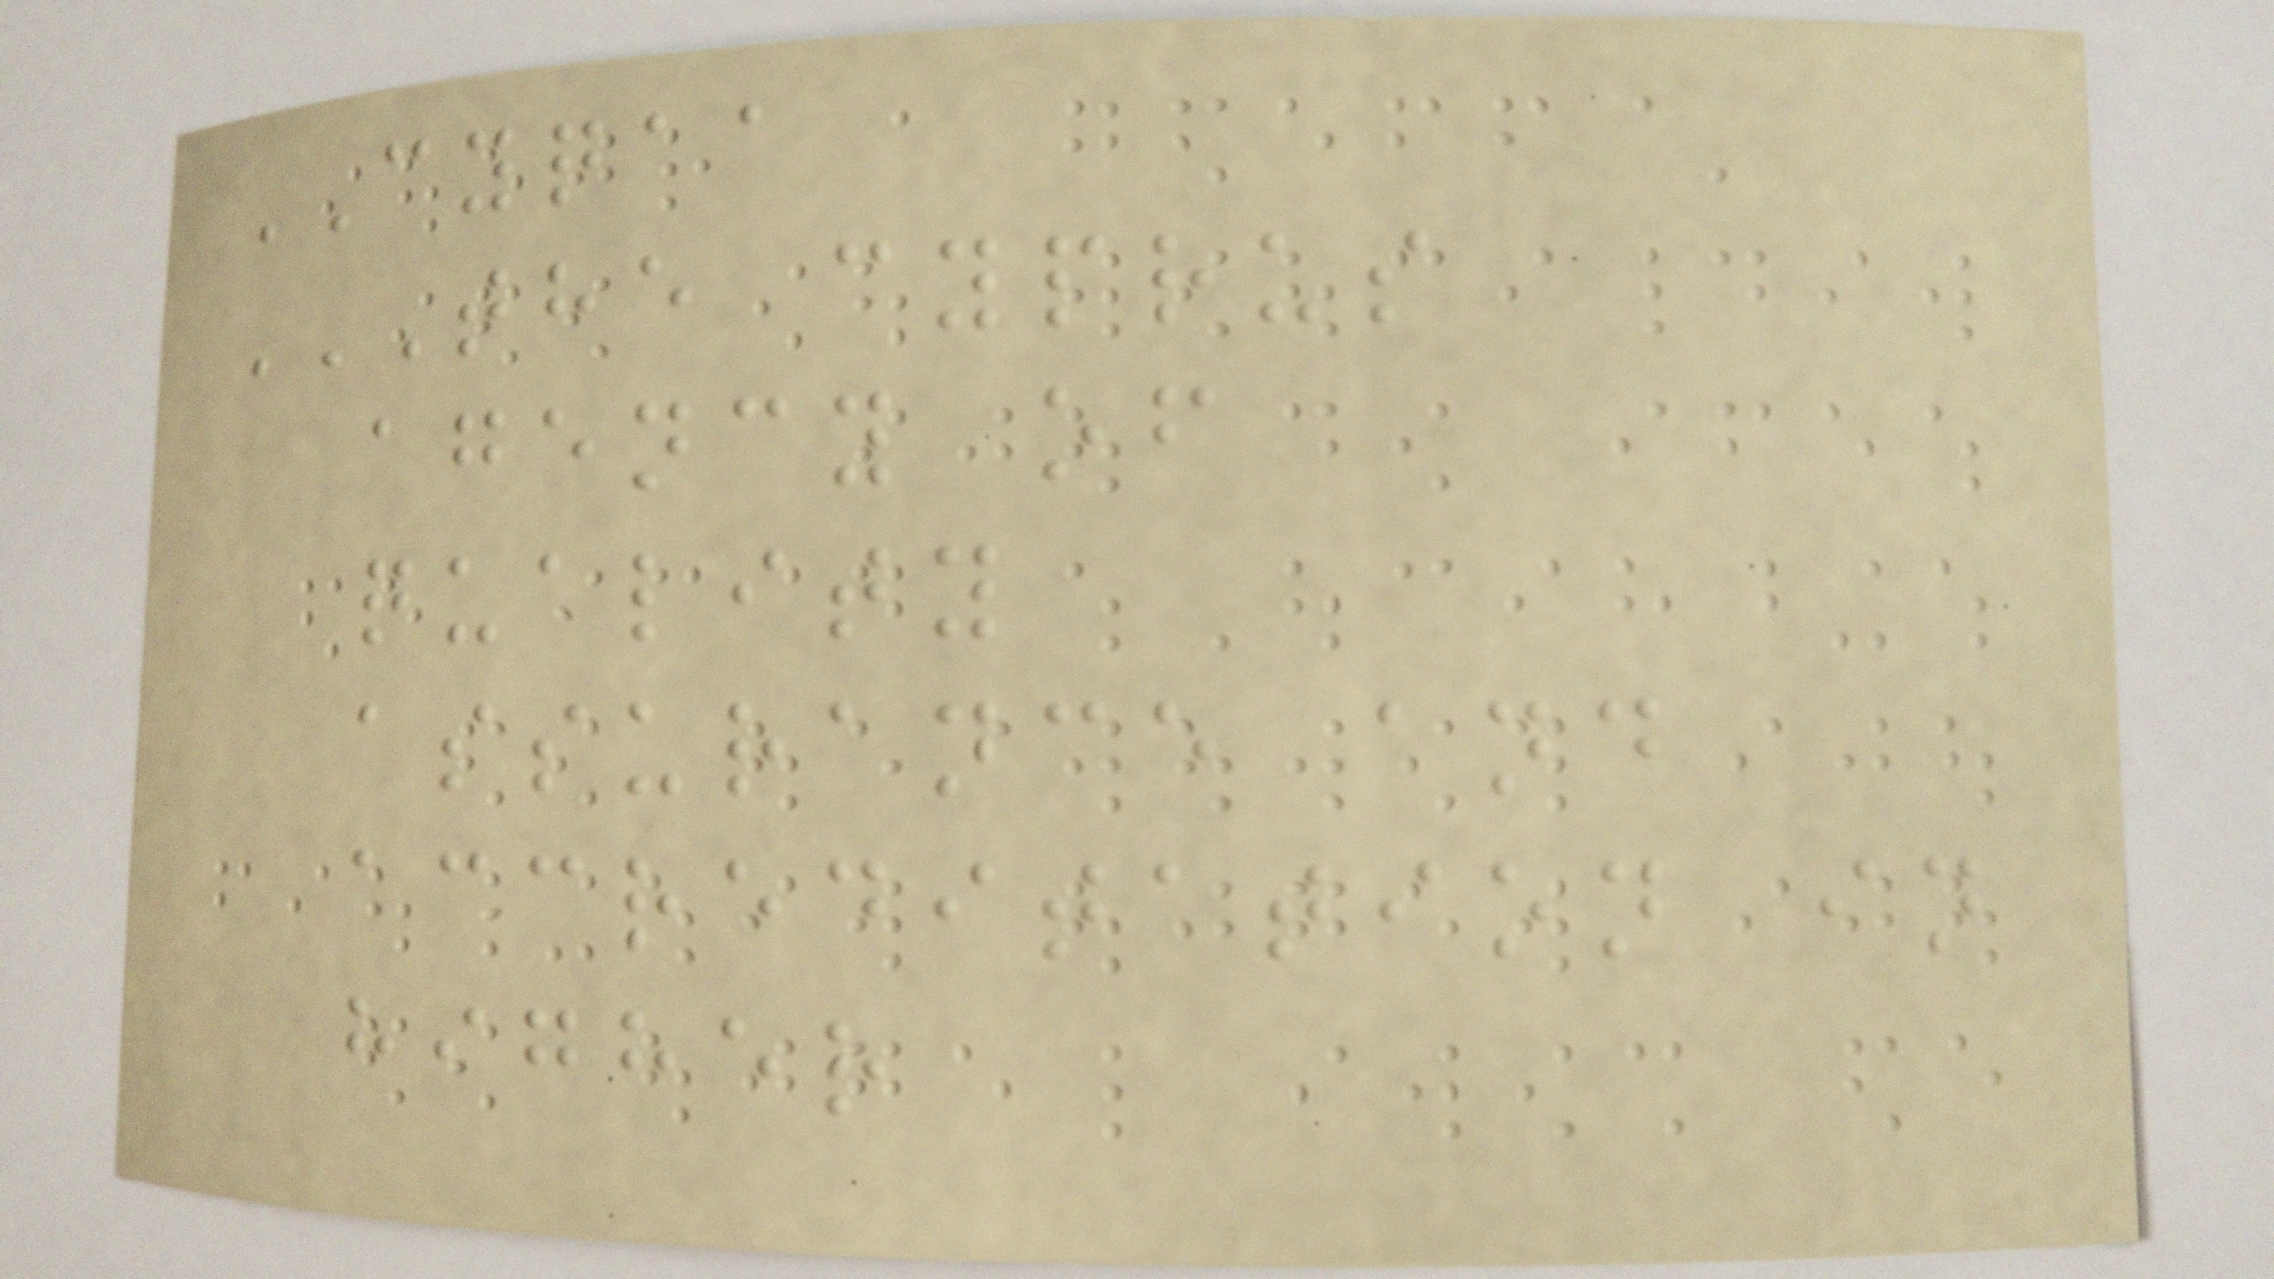CYQAA
THE CYPRUS
AGENCY OF
QUALITY
ASSURANCE AND
ACCREDITATION IN
HIGHER
